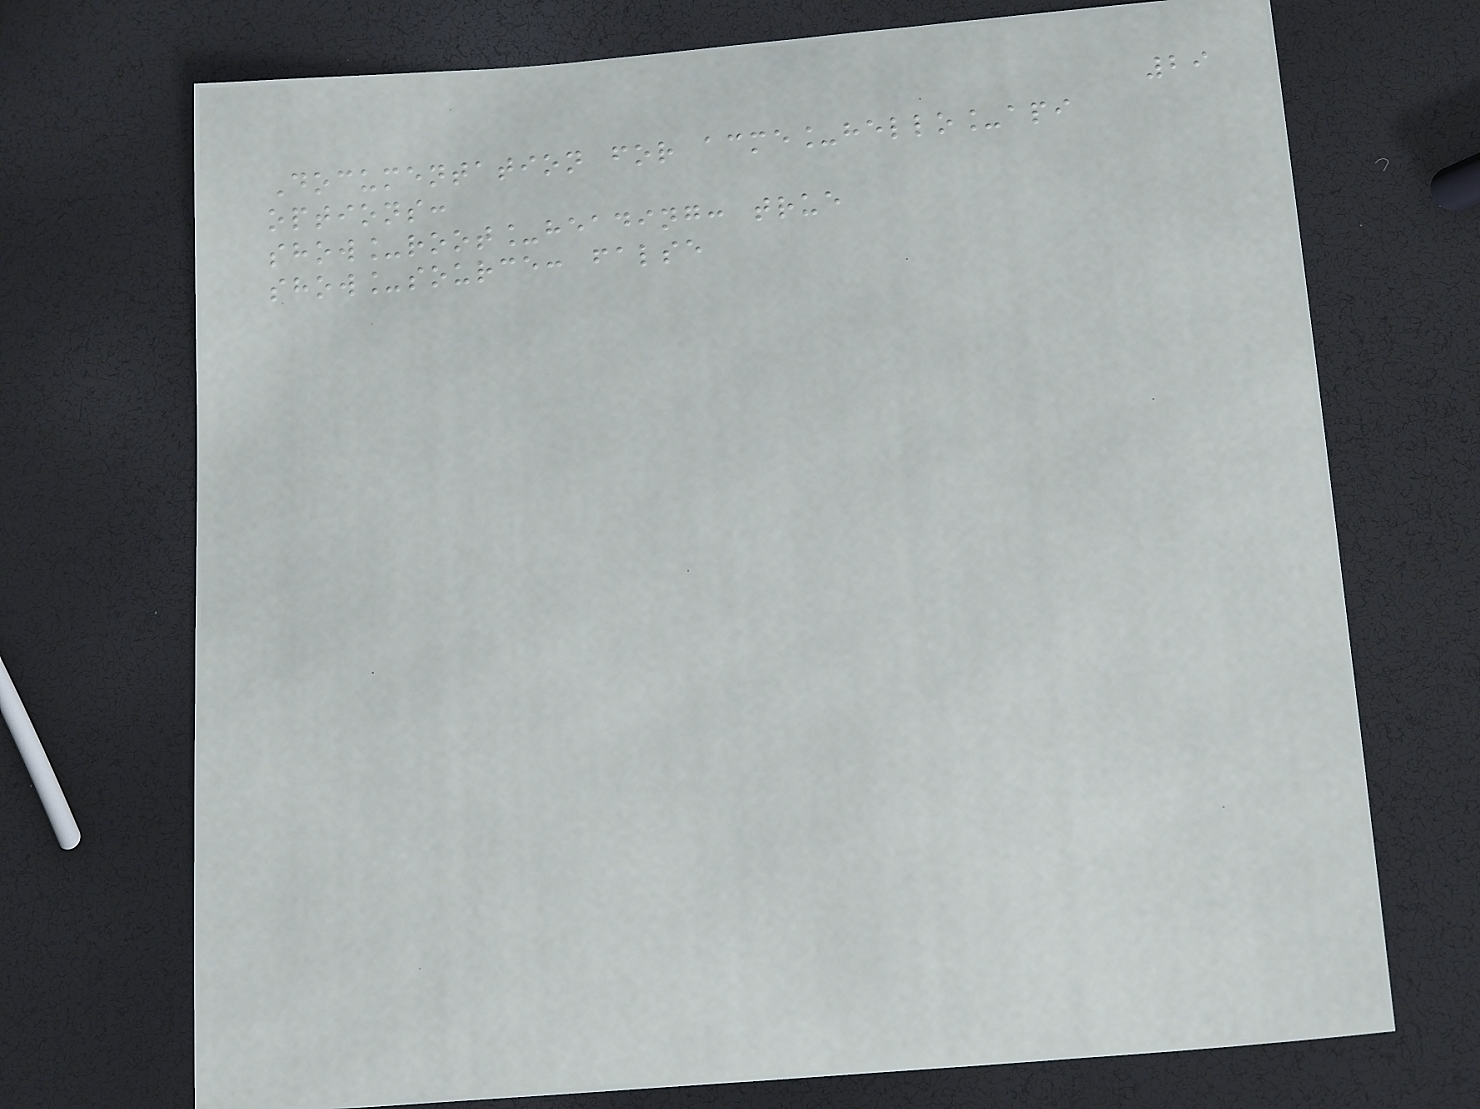29
Documentation for acme_hello_api
options:
show_root_heading: true
show_source: false
